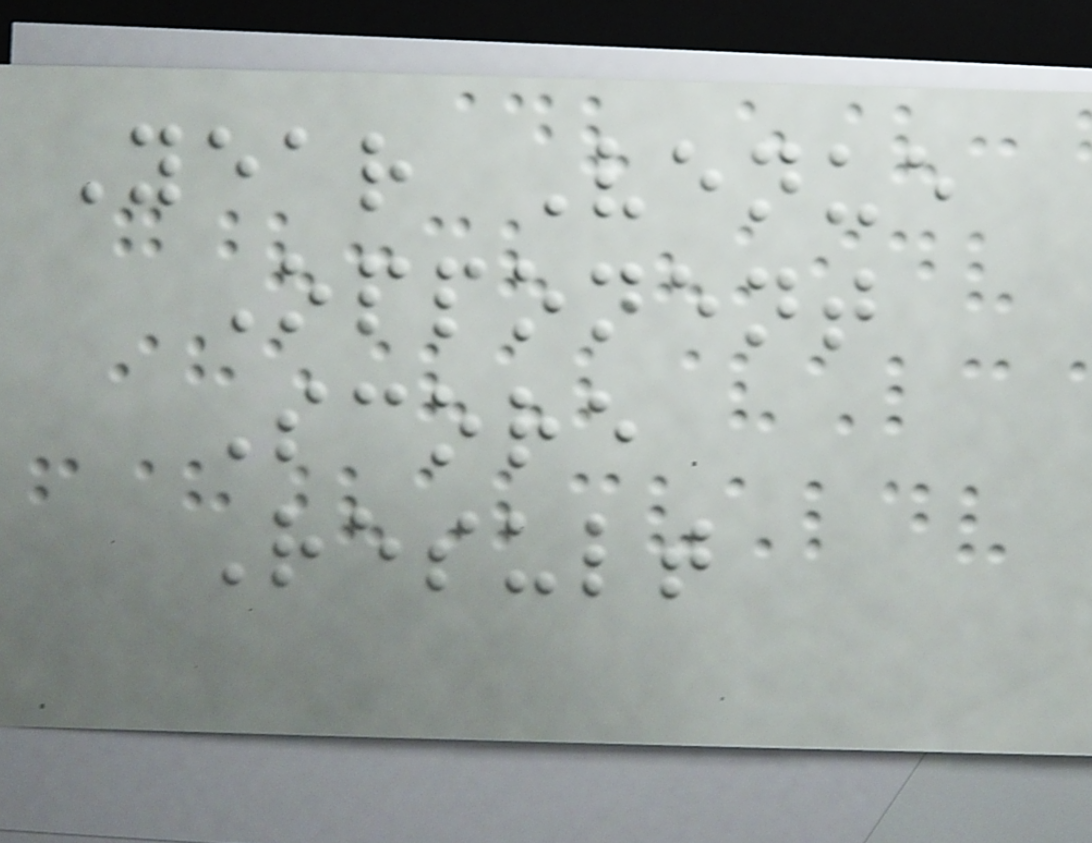Year Venue
Opponent
Score
Result
